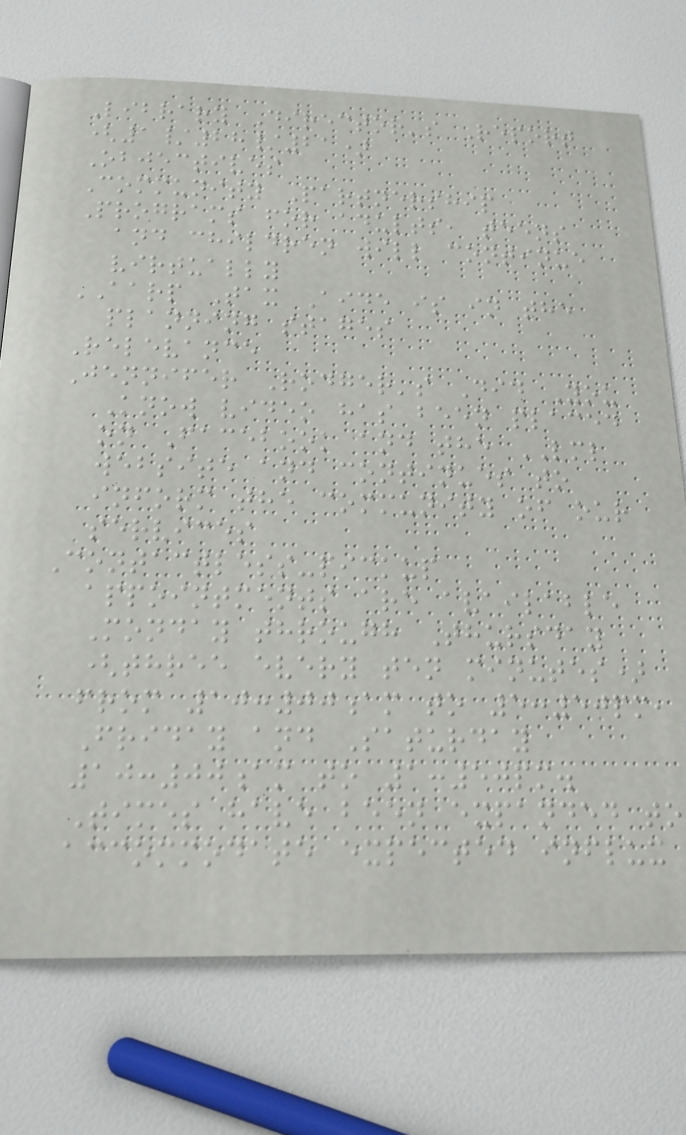Library Director's Report
(1/28/21)
Objectives
Community Partnership
Programs for adults, teens
and children will continue
virtually
AARP Tax Aide is in the
planning stages
Relevance
Jennifer Rodger's Did You
Know video has been placed
on Facebook and the LML
website and continues to
inform the community of our
services
Contactless-pickup
appointments are available
Monday through Thursday
(three every ten minutes)
from 10:00am to 5:50pm,
Friday and Saturday
10:00am to 1:50pm.
Times have been expanded to
accommodate expected influx
